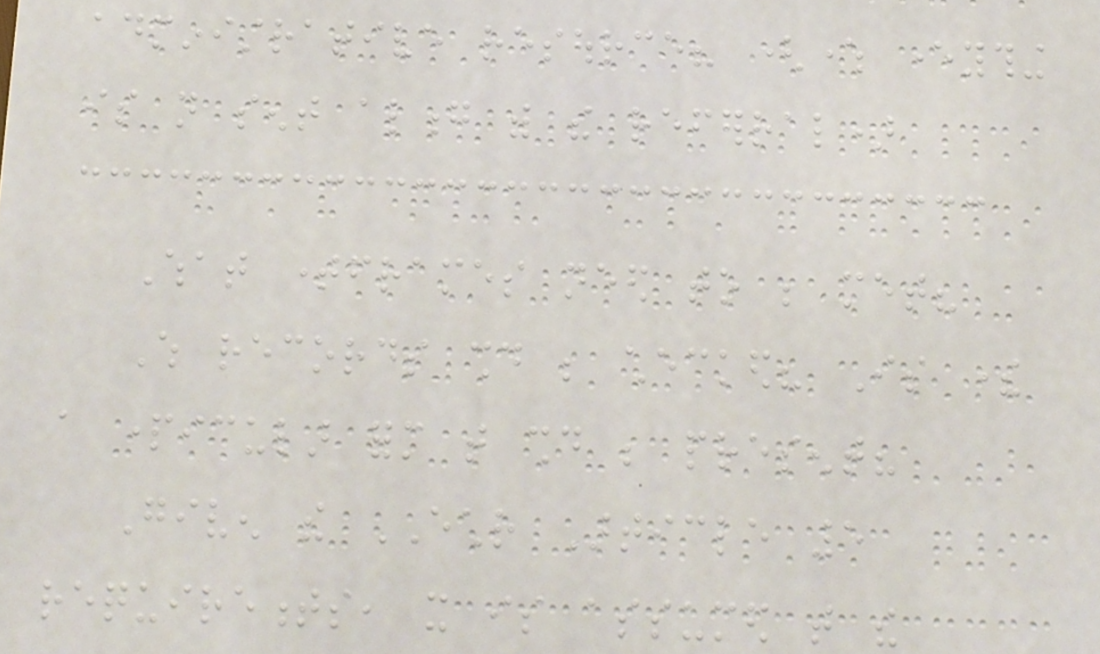administrative resource? (where everything
is not sent along with the referral)
What timeframes need to be met?
Which records should be checked? Is there
a particular form that should be present?
Given the ECHR Article 5
requirements, it is assumed that the
